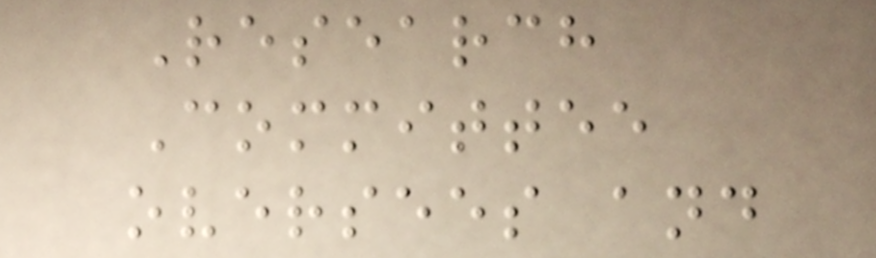Research
Committee
oversees and
